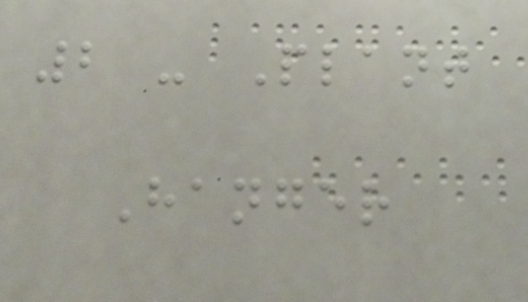2 - Plant
Hanger
